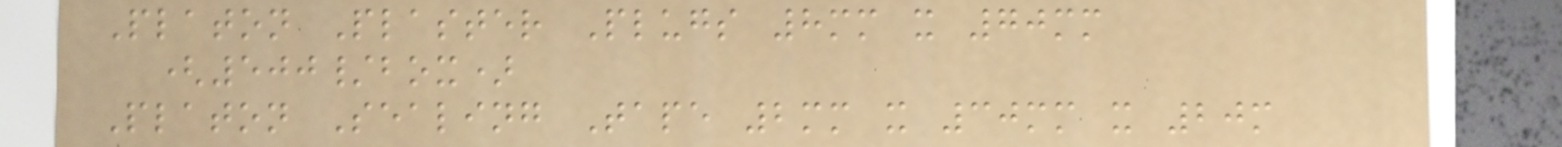Platon Plaster Plugs 8mm x 70mm
(500/box)
Platon Sealing Tape 2mm x 30mm x 20m
